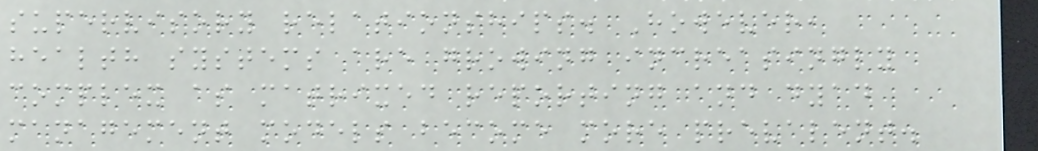supervisory relationships. However,
health systems are growing increasingly
complex as matrixed reporting and dyad
management models become more prevalent.
